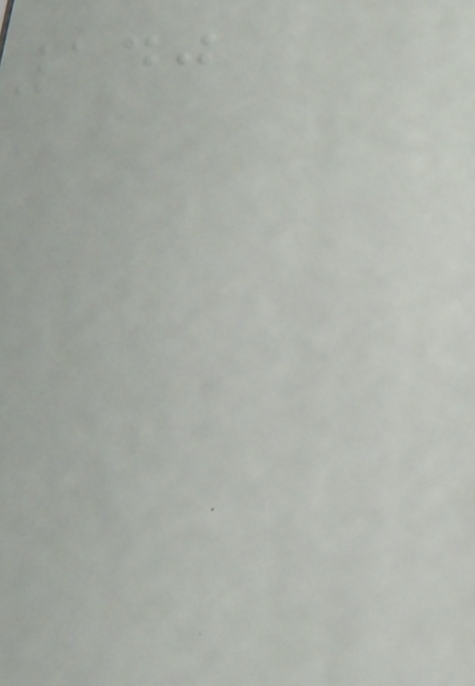140
